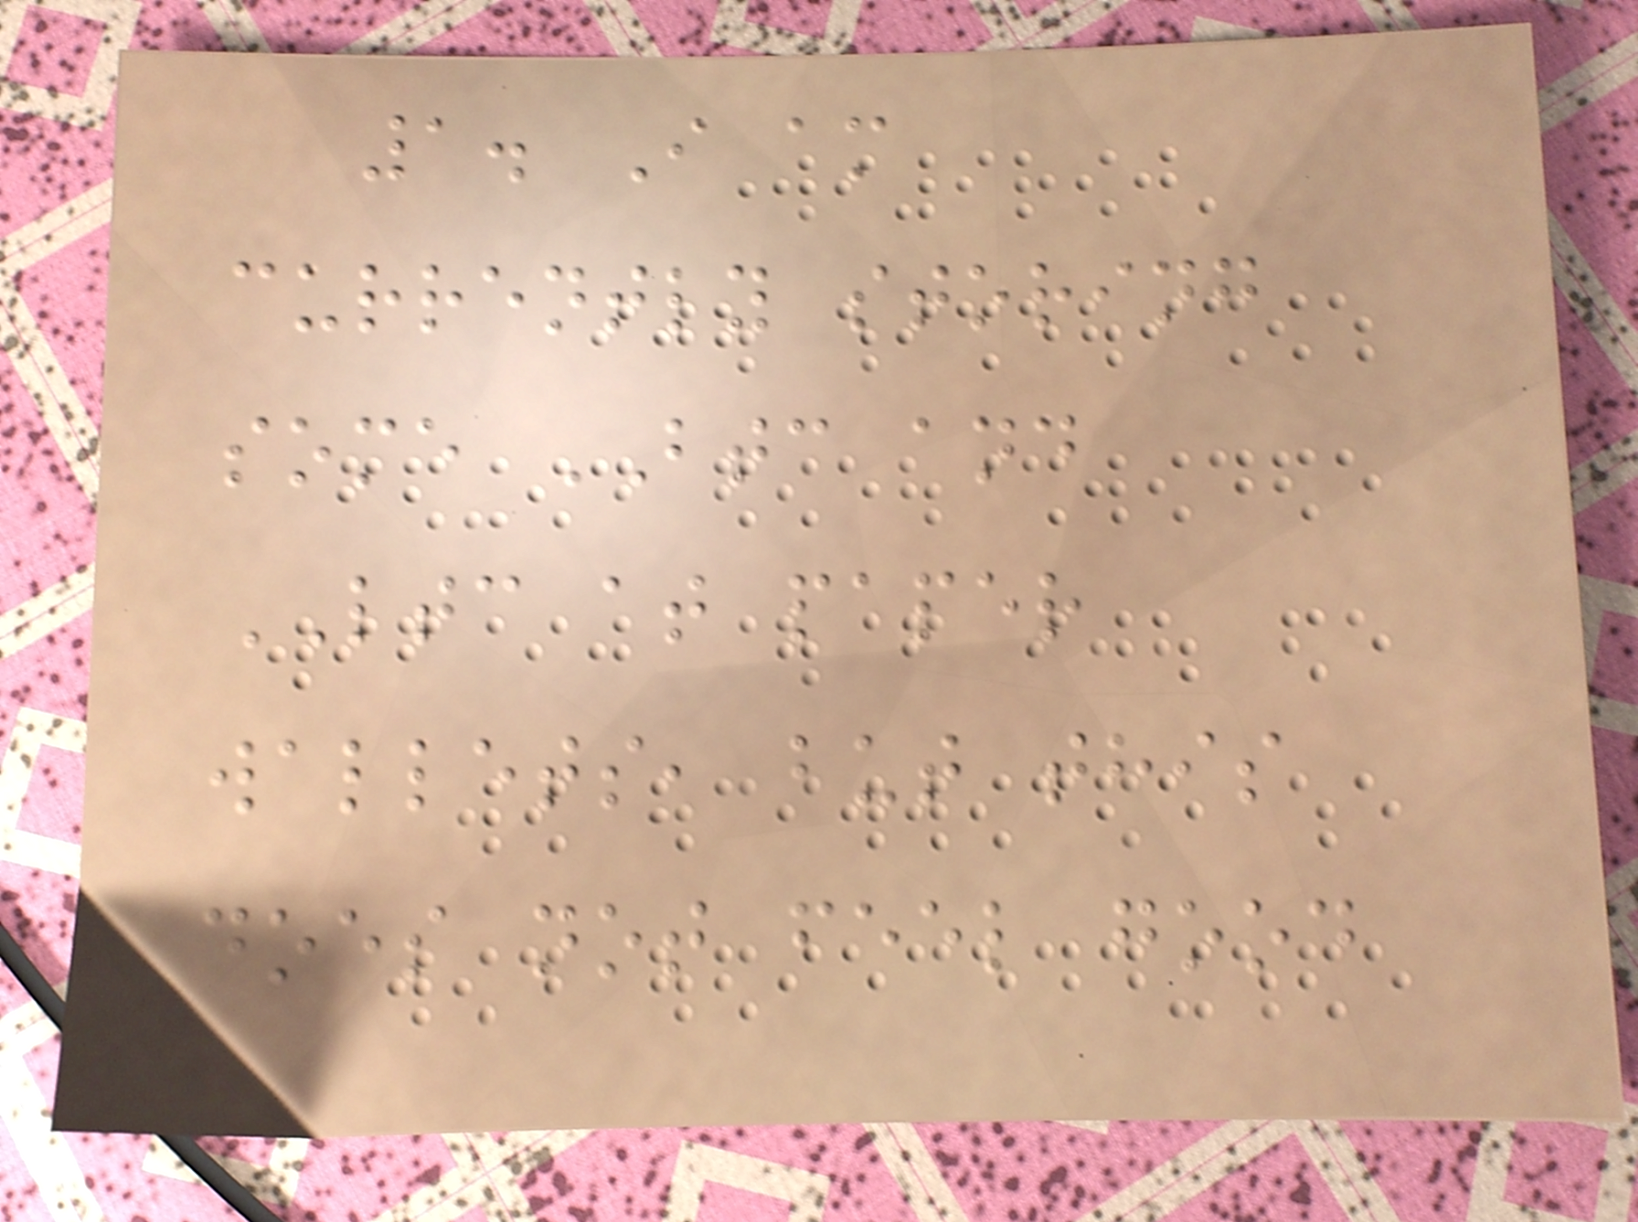1. I am
currently storing
some BTC and
LTC at paper
wallets, but this
does not feel good
